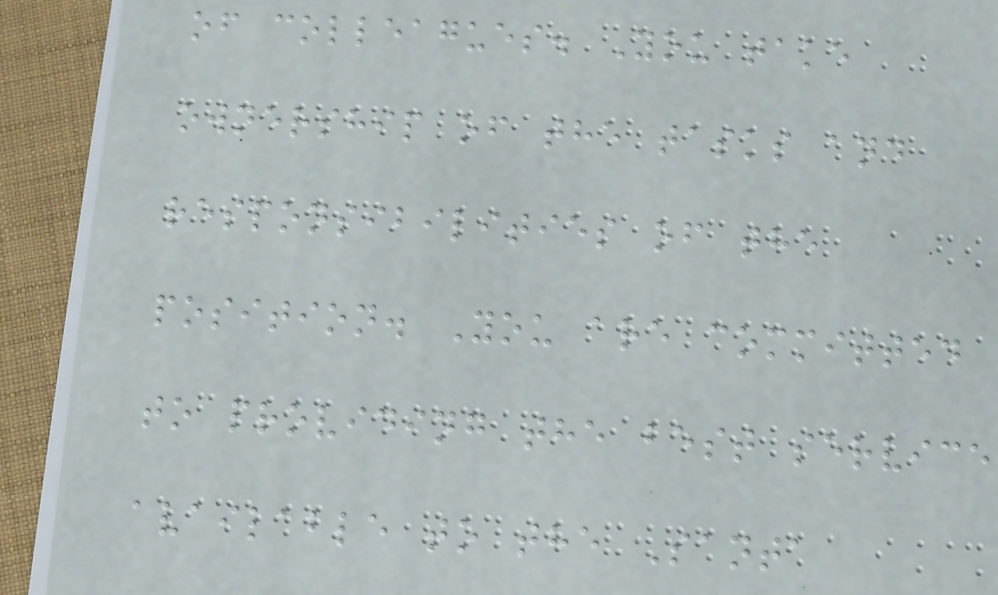of colleagues. You take
ownership of the tasks and
responsibilities of the
position. You are committed
to providing the best service
available to the Santa
